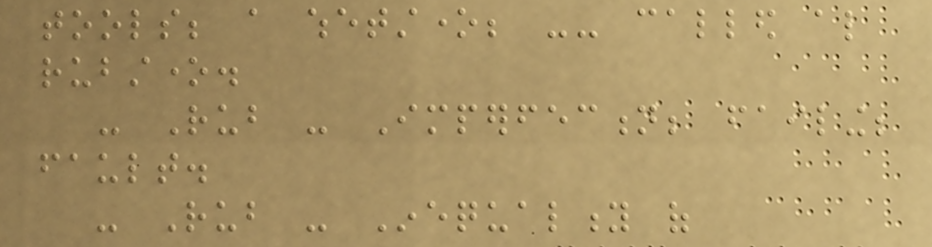tools; a whetstone; -- called also
rubstone.
- Rub - Imperfection; failing;
fault.
- Rub - Inequality of
